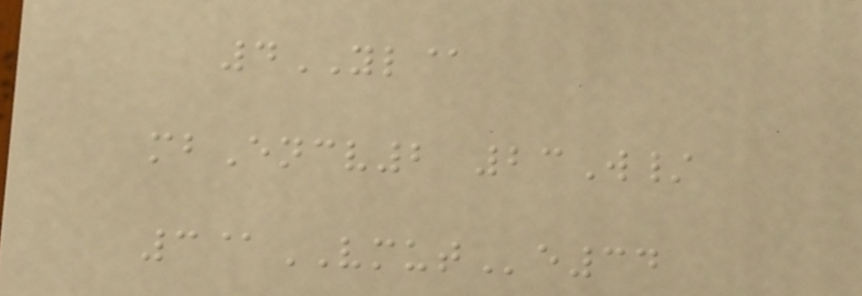4YL@
mbEncv2 23W/
3@VMUTe34
